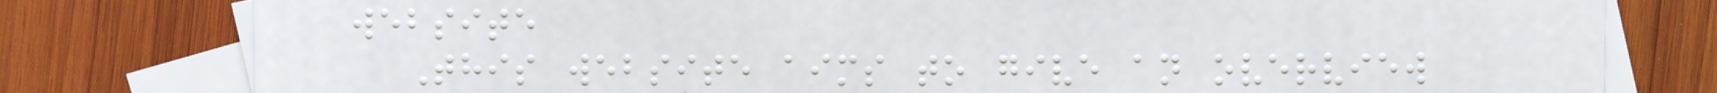website
This website aims to give an overview
